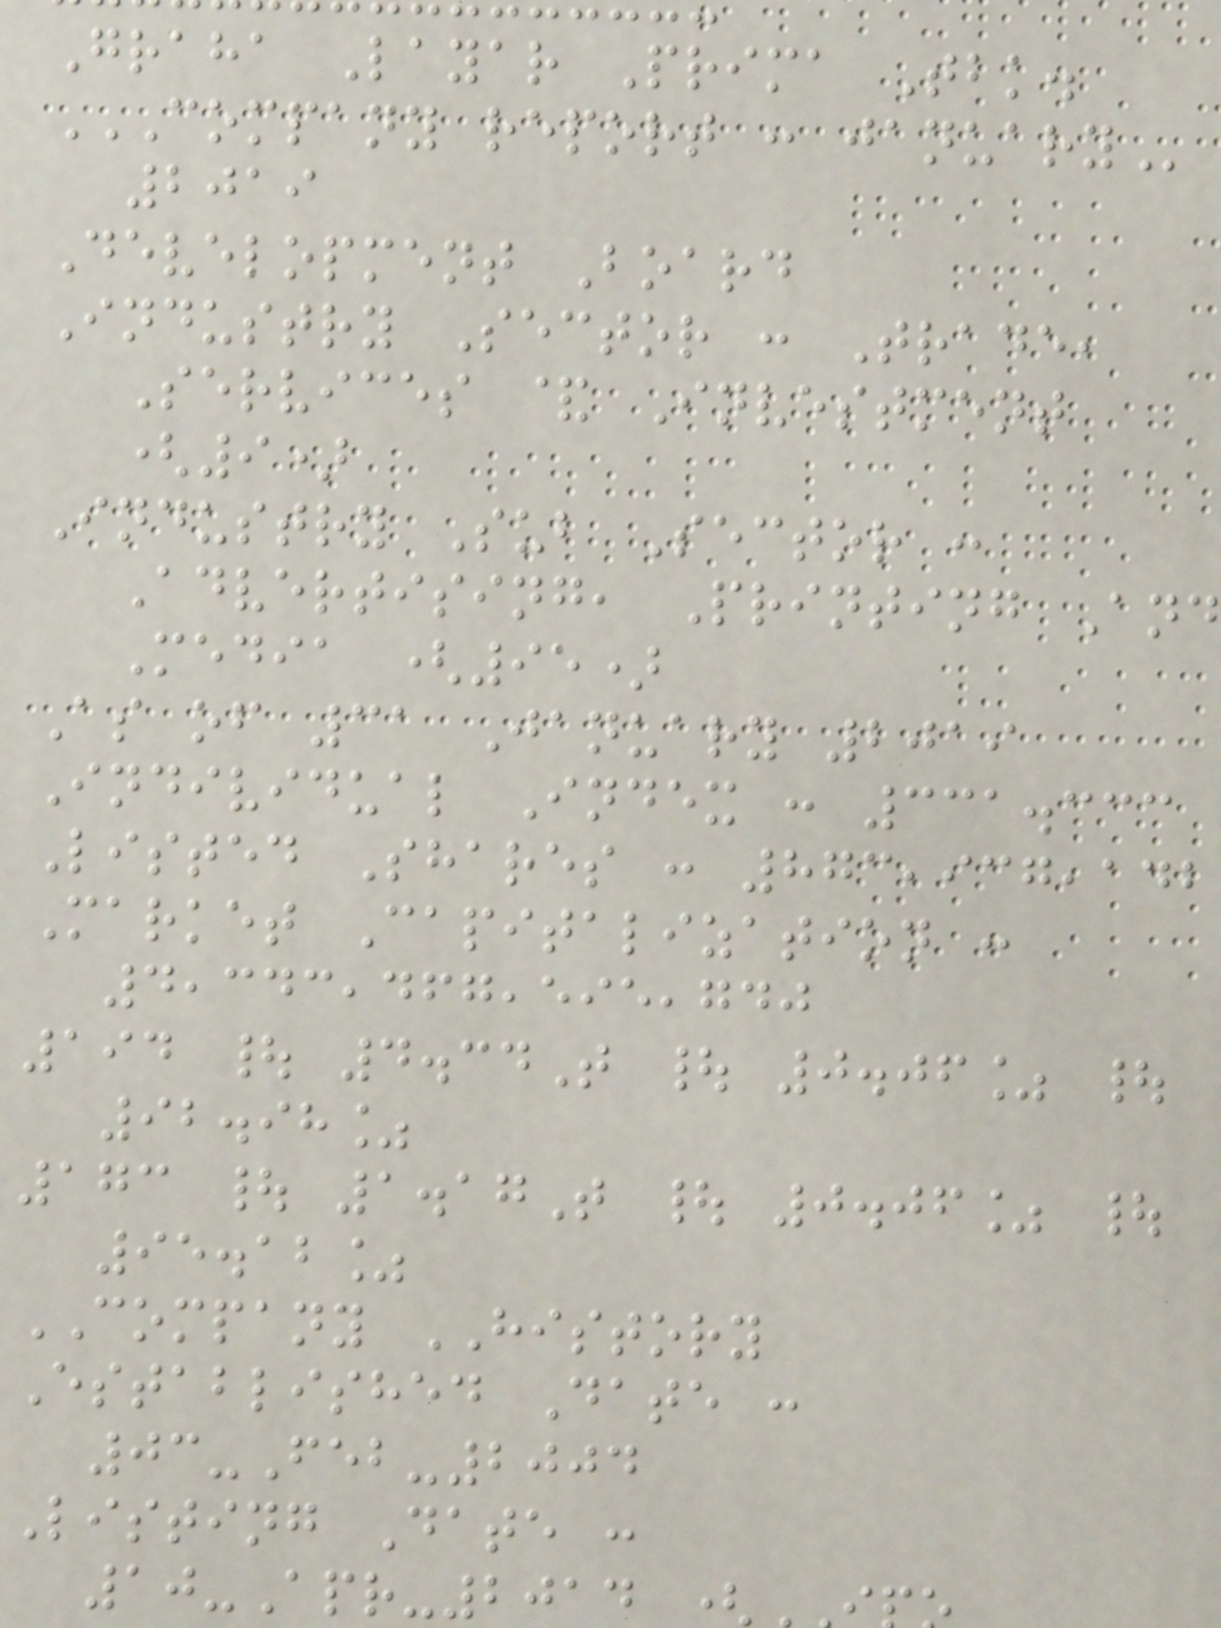Graha Layar Prima Tbk.
COMPANY REPORT : JANUARY
2019
Development Board
Industry Sector : Trade,
Services & Investment
(9)
Industry Sub Sector :
Advertising, Printing And
Media (95)
As of 31 January 2019
Individual Index : 331.333
Listed Shares : 873,937,142
Market Capitalization :
4,343,467,595,740
194 | 4.34T | 0.06% |
92.98%
173 | 1.17T | 0.06% |
95.12%
COMPANY HISTORY
Established Date :
03-Feb-2004
Listing Date :
10-Apr-2014
